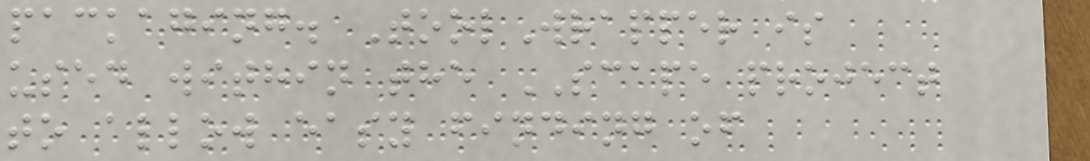packaging. ToolWrapper is
used within the SCAPE project
to allow easy finding of
